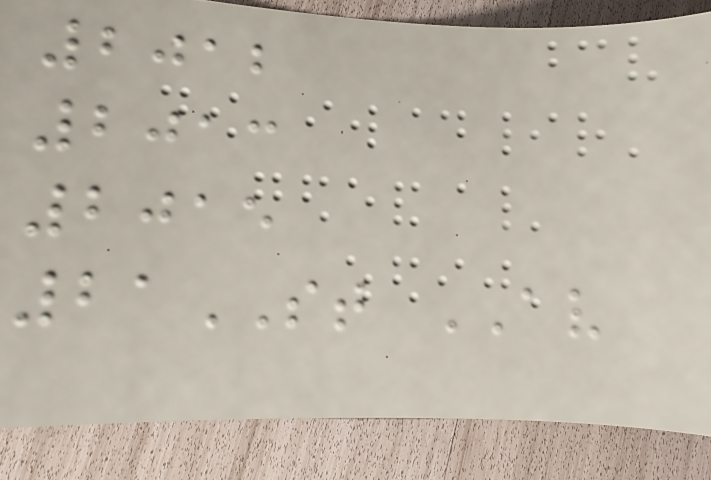2012
2013
2015
21ST AV
